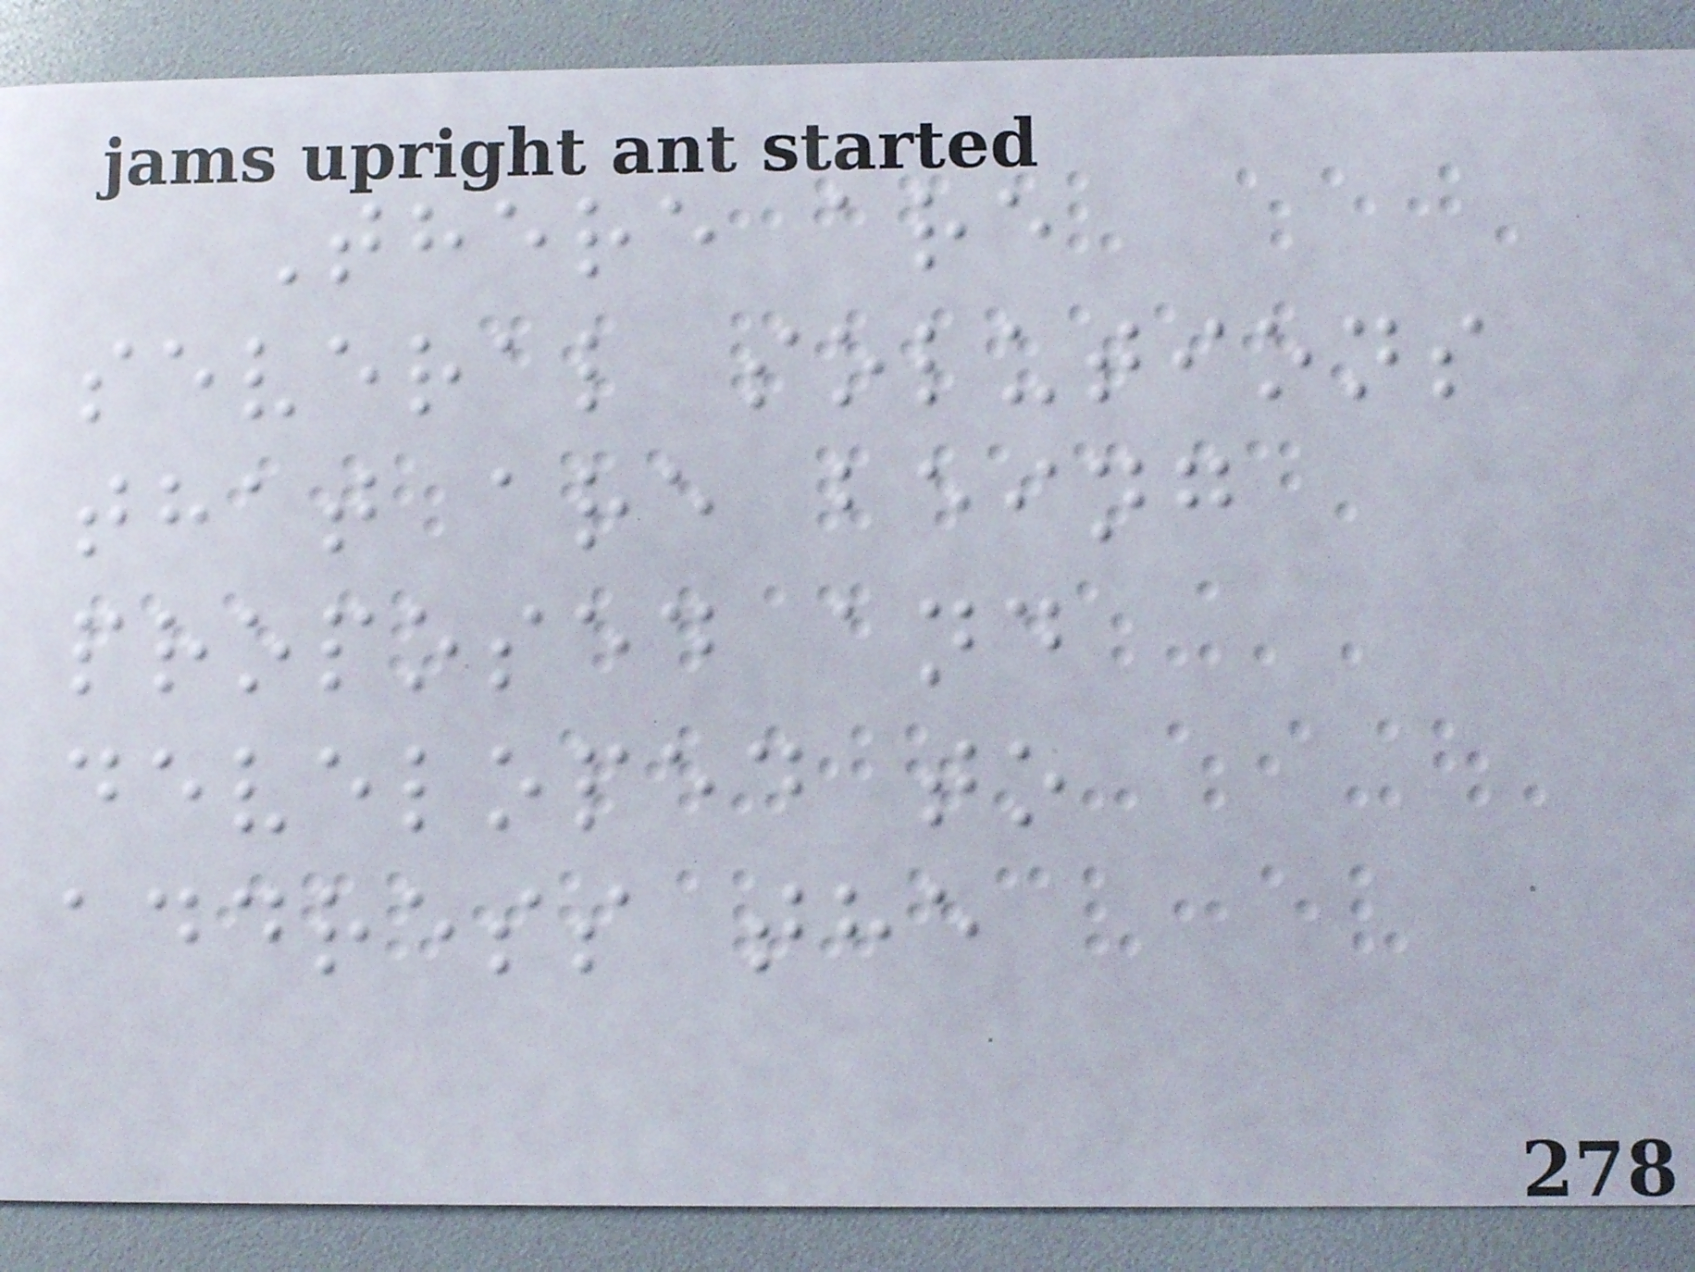There are
several solutions
that are being
proposed and
developed to
address the
